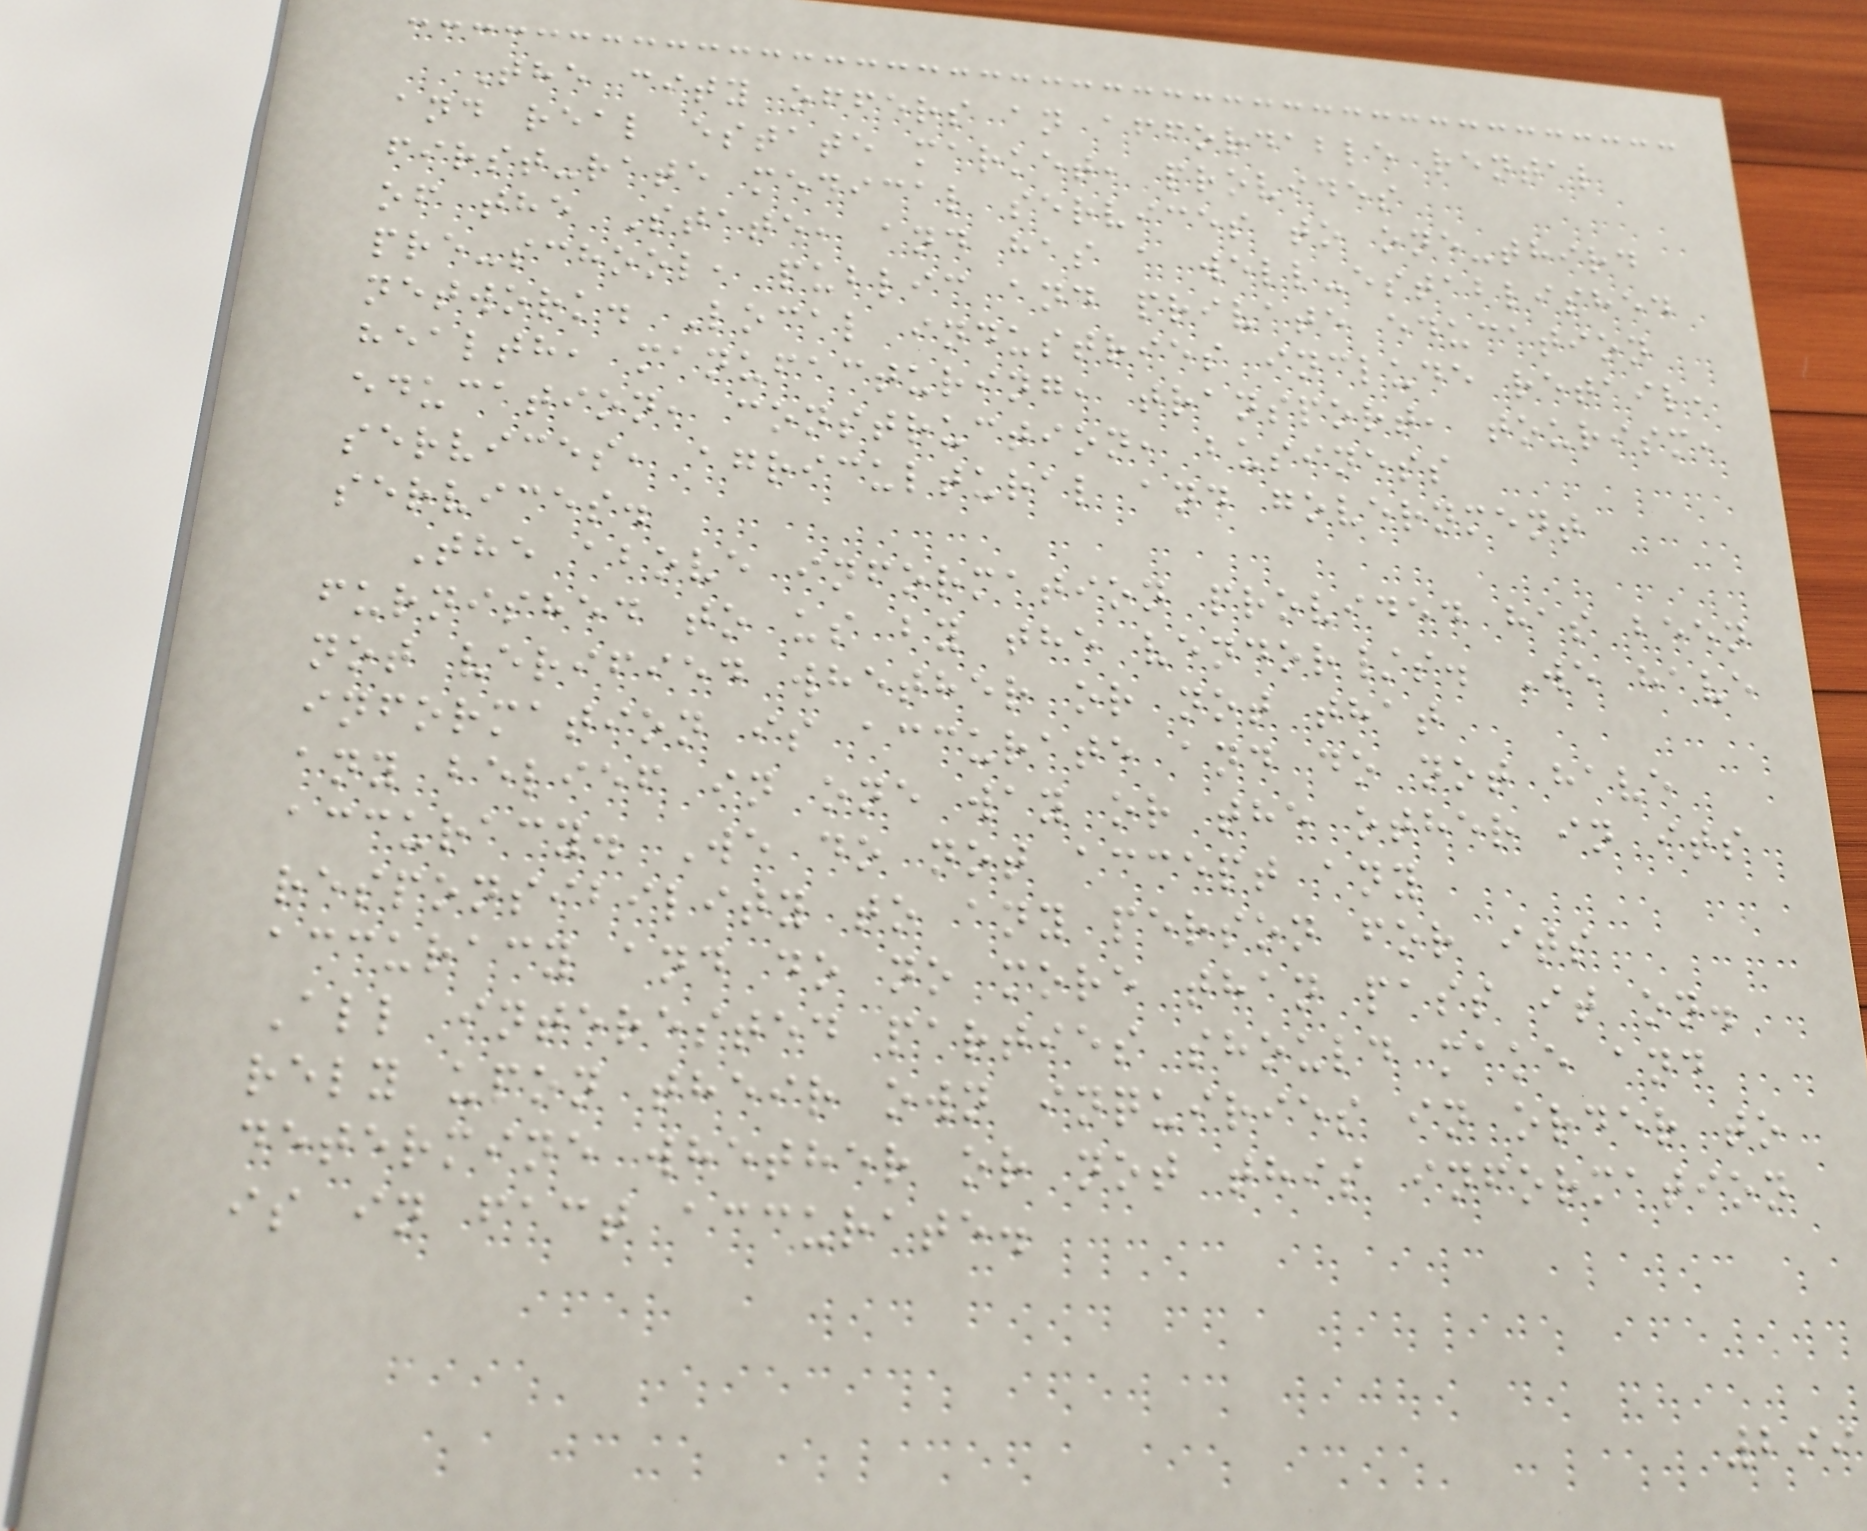The city offers an affordable rental
and real estate market, provides
first-rate medical services to one-third
of the State, and has a well-established
pre-school, public and private education
network. Local industries include retail,
health, manufacturing, transport, tourism,
education, construction, business
services, agricultural and government
services.
The above information provided has been
furnished to us by the vendor/s. We have
not verified whether or not that
information is accurate and do not have
any belief in one way or the other in its
accuracy. We do not accept any
responsibility to any person for its
accuracy and do no more than pass it on.
All interested parties should make and
rely upon their own inquiries in order to
determine whether or not this information
is in fact accurate.
299
